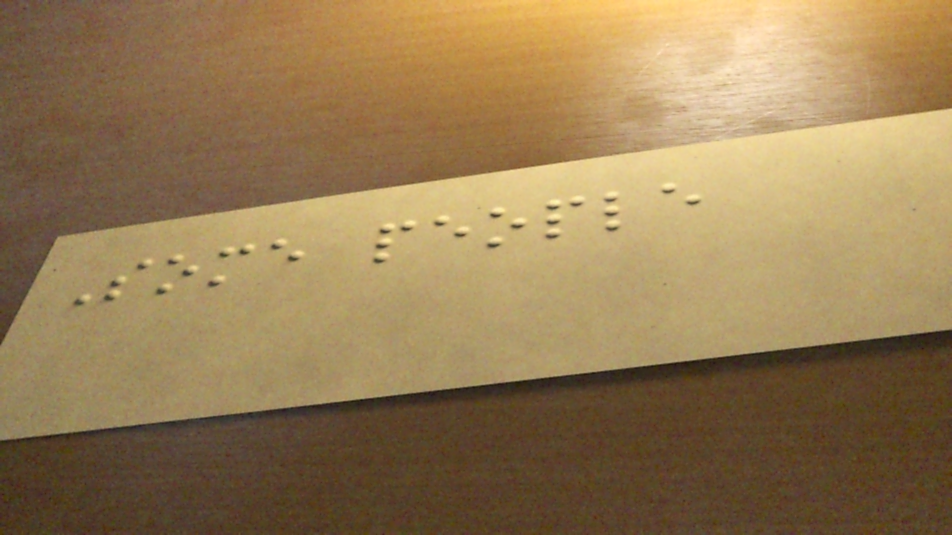Some people
